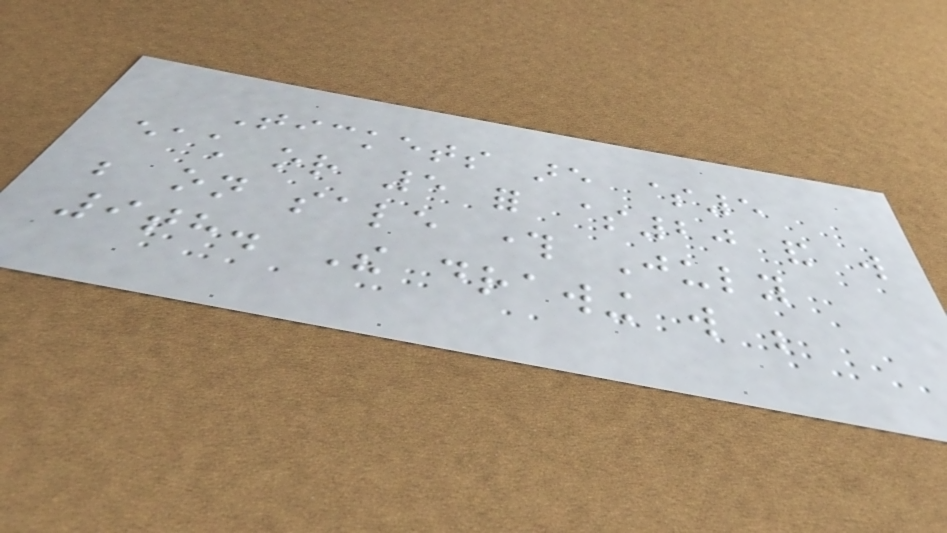Tickets are $5
each or 5 for $20 and will
be on sale through July
9th. The drawing will be
